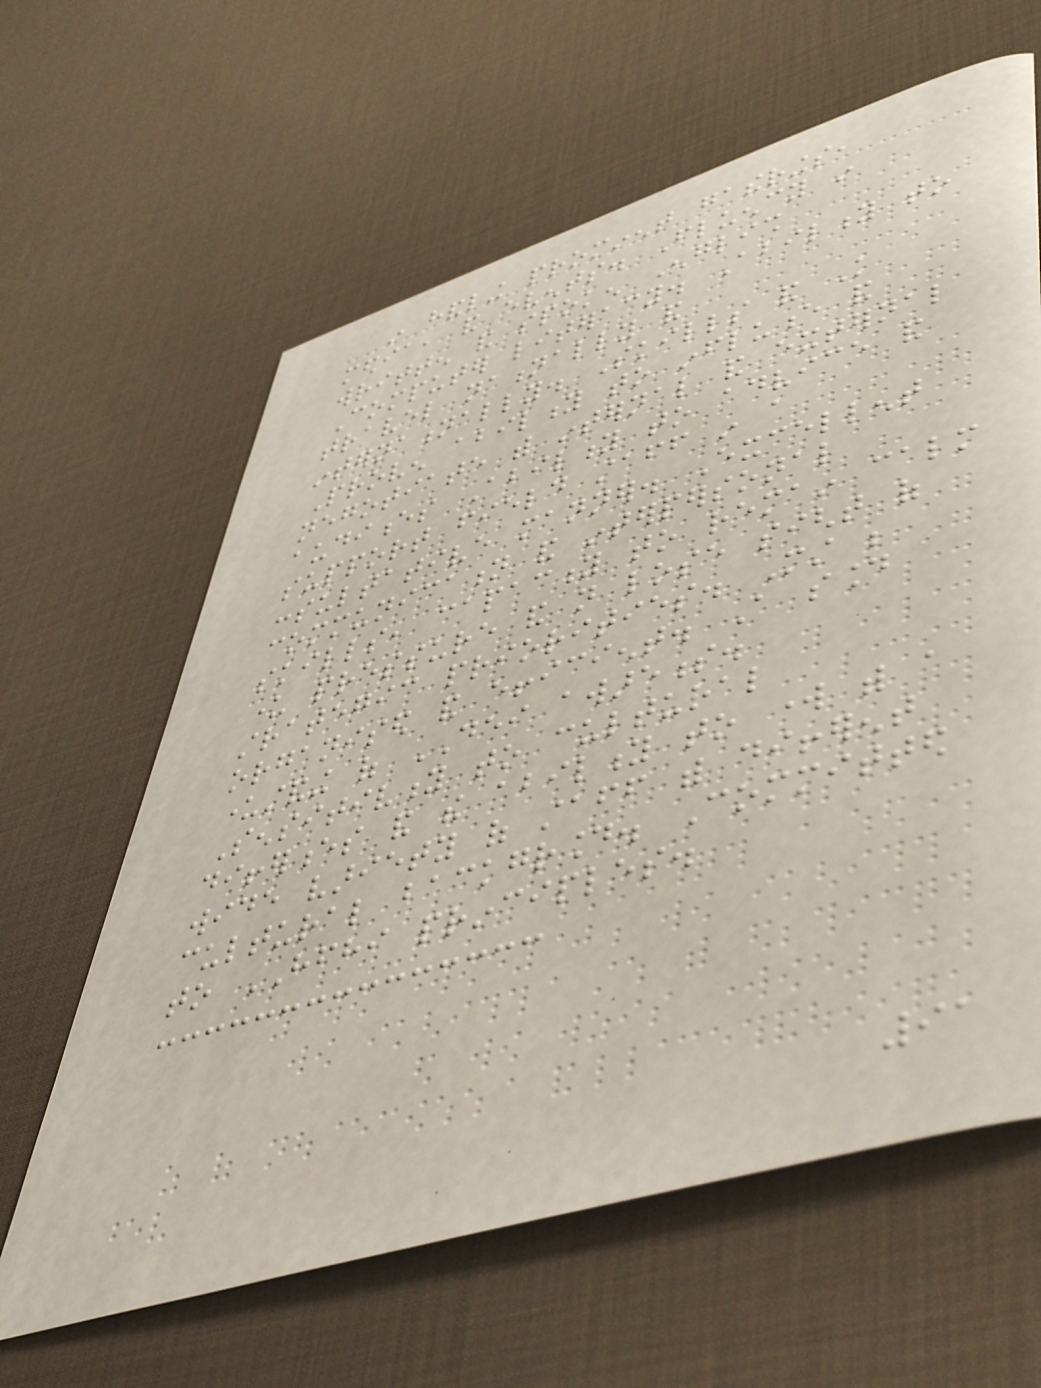in handling prominent gatherings,
media, and events. Fluency in
written and spoken English
Computer literacy. Ability to
travel nationally and
internationally. Skills and Knowledge
Proven ability to influence and
negotiate with internal and external
audiences Ability to advice and
support field staff in a
consultative manner. Excellent
communication and interpersonal
skills, capacity to remain calm
under pressure and not lose sight of
strategic priorities. Must be
organised and efficient. A sound
understanding of DEI awareness.
Sensitivity to cultural
differences and the ability to work with a
wide variety of staff with different
cultural background. Committed
to HFHI principles.
91
